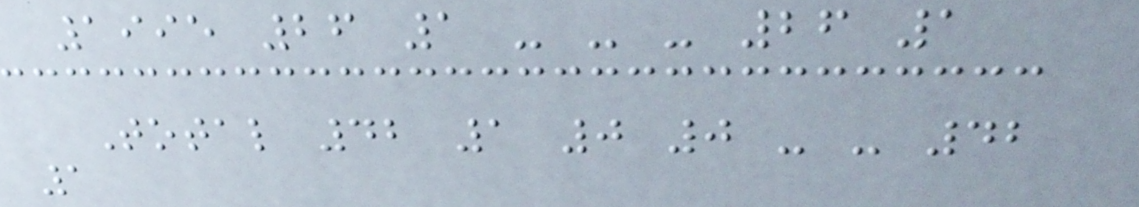1995 26 1 - - - 26 1
Total 42 1 0 0 - - 42
1
